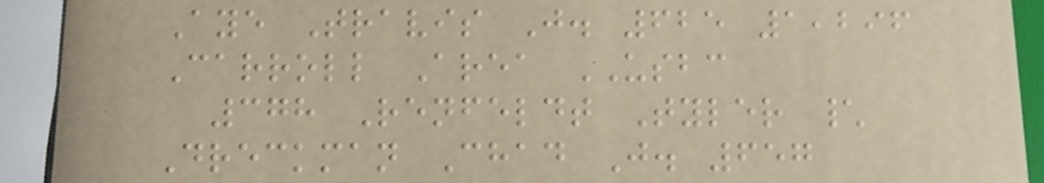Aye Travis J. 625 1,296
Carroll Area USBC
378 Renfeldt Tyler \
Dreckman Chad J. 657
